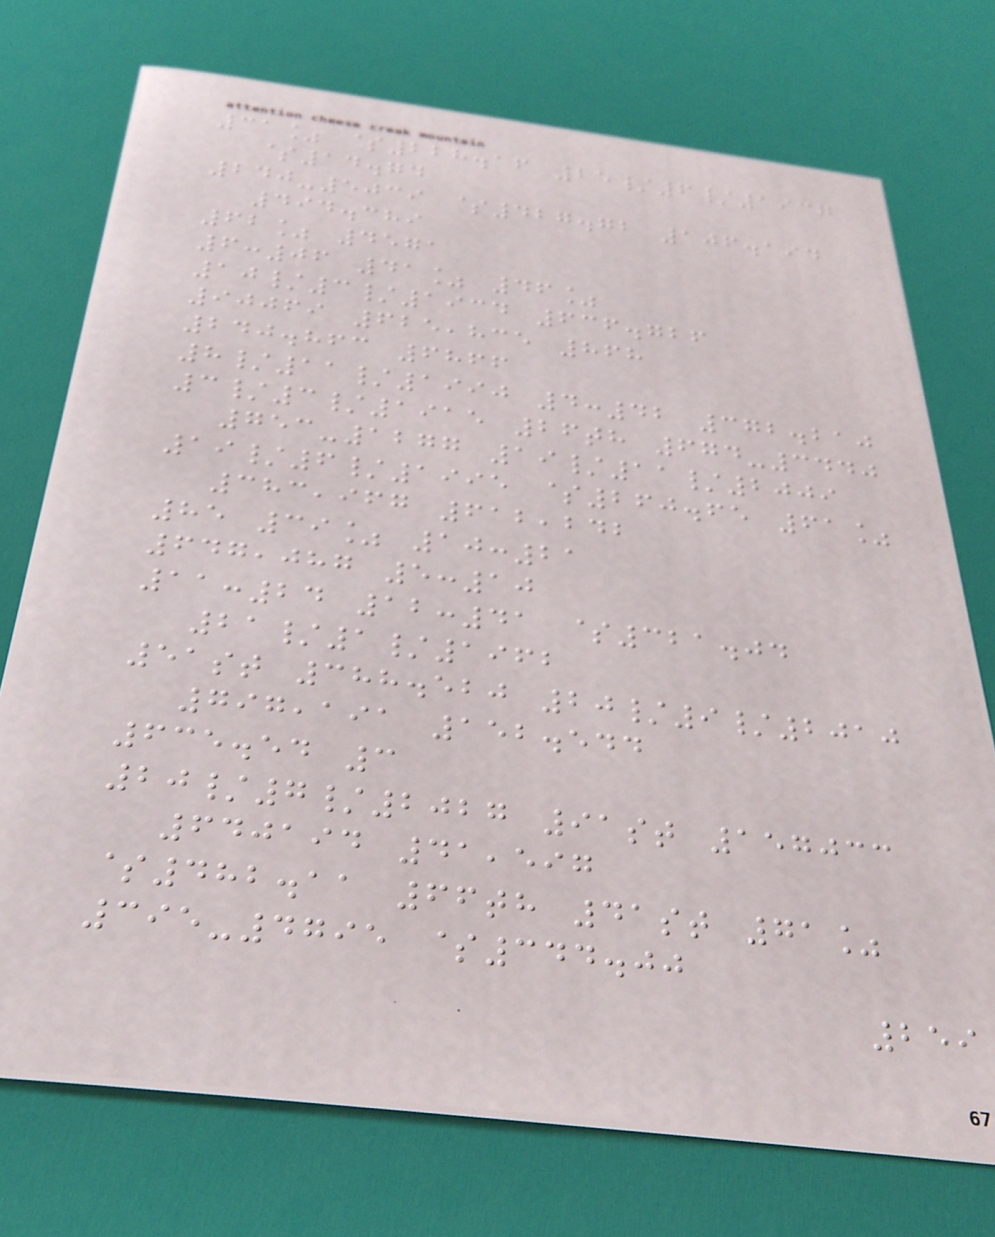31% $228.16 25/6/1937
$14.74
240-5039 $427.72 106.194
494.389
62% 4571
6:06 41% 46%
10/3/1934 636.726
90069 625,835 868
240.863 6866
8/11/1990 4:42 372.210
3/3/1915 26th 674-3440
753-1277 19/11/2009
19/6/1995 $260.65 61%
383,967 612,242
85 39% 10:21
647,087 5:10
11:24 12:41 $321.04
21/1/1962
51st 388.520 20/9/2010
797,191 152.544
635.54 3
20/7/2027 91st 157033
640194 41,597
$482.11 66th 41st 71%
395-4795 $344.00
259
